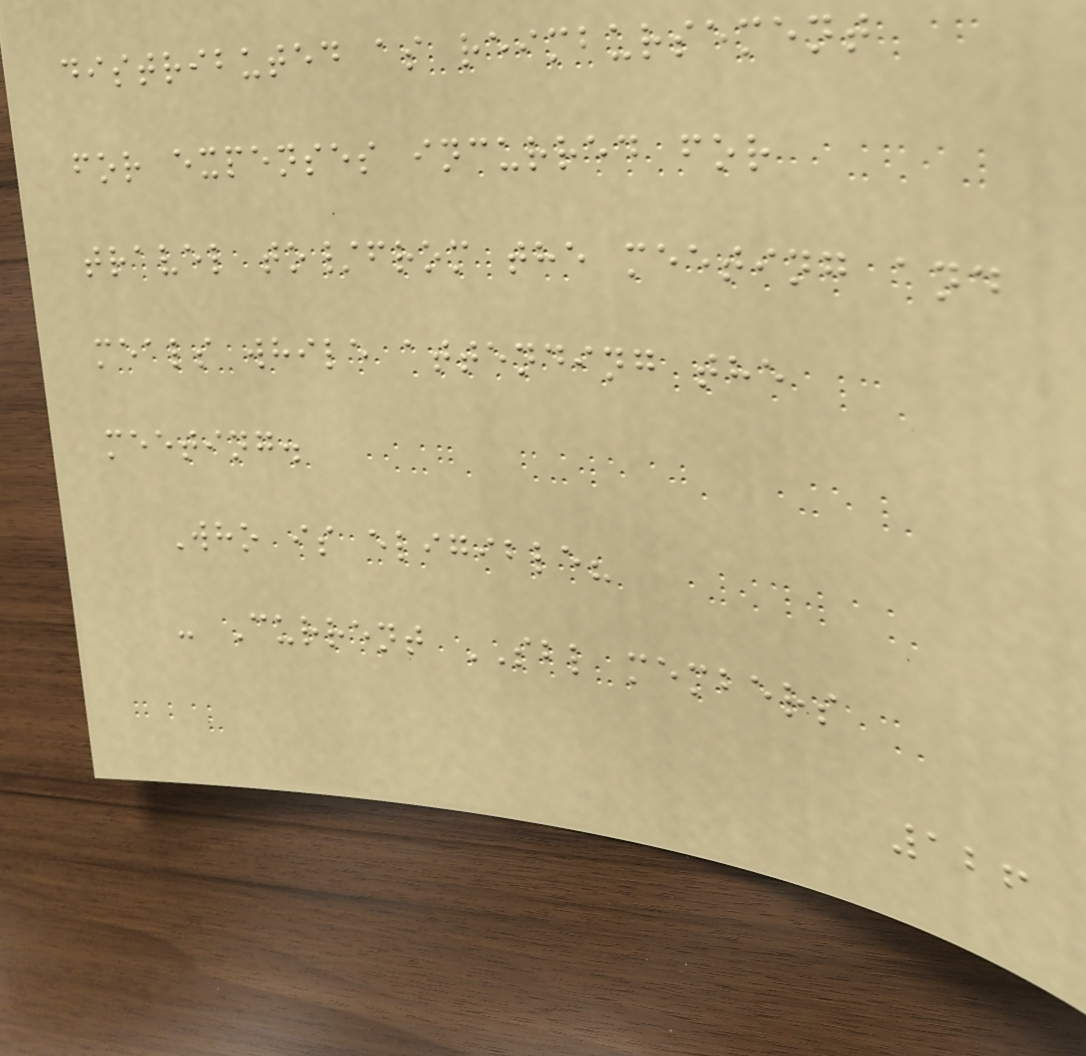distributed as reimbursement
for expenses incurred for
travel to/from the meeting and
meals while attending the
meeting.
Who is eligible?
- Current SBL members
126
